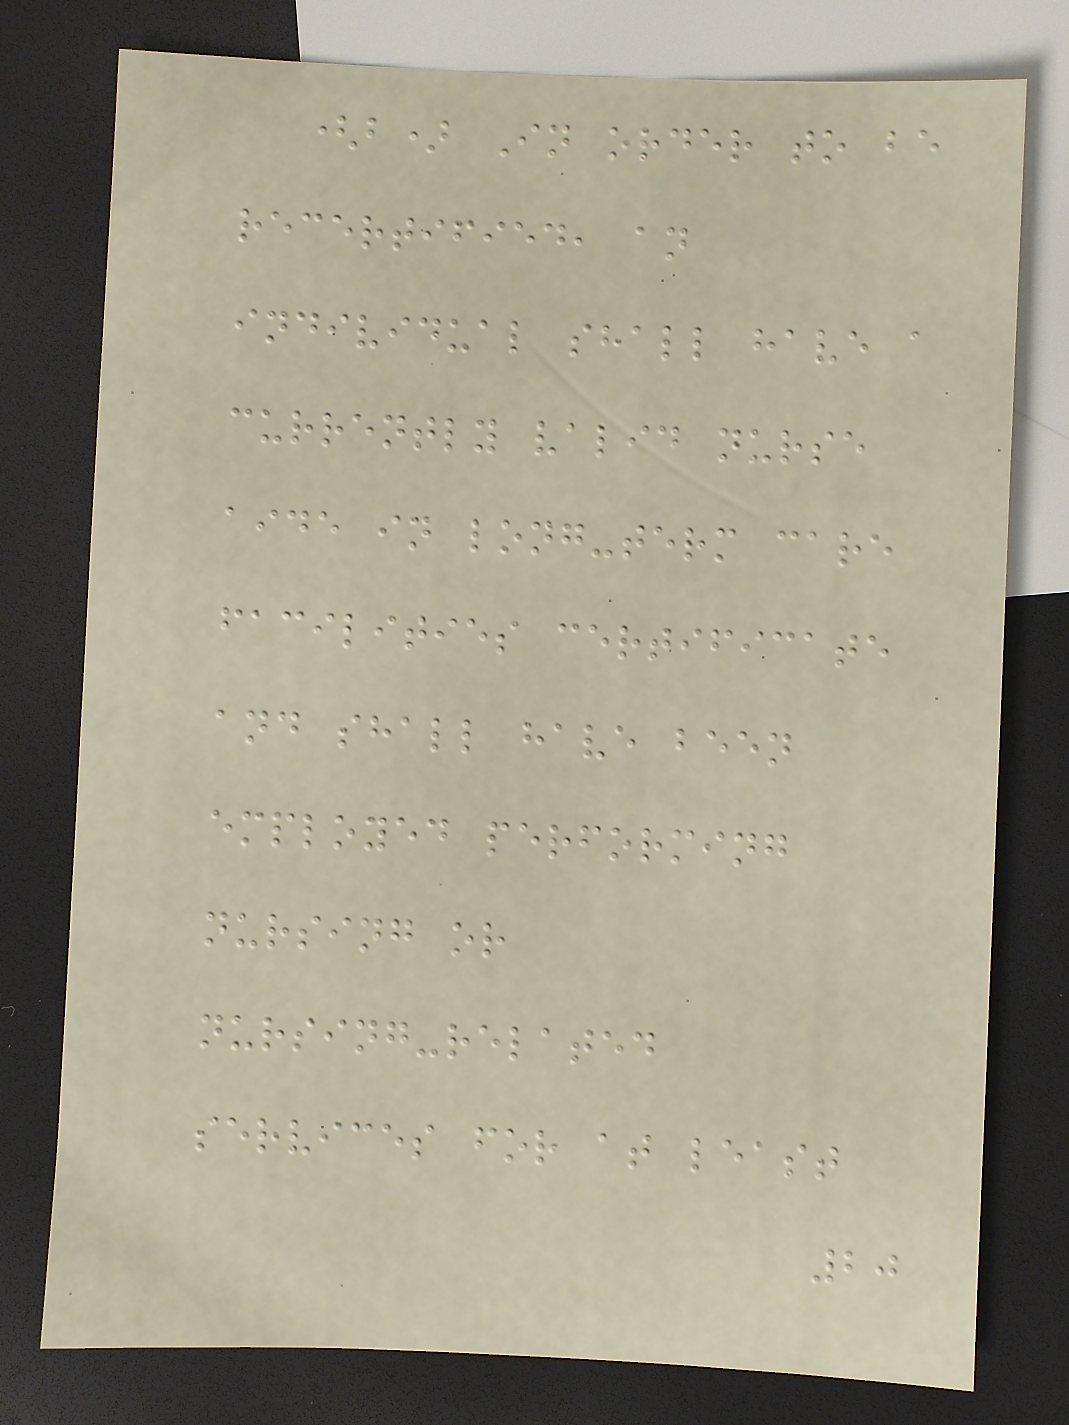(b) In order to be
recertified, an
individual shall have a
currently valid nurse
aide in long-term care
facilities certificate
and shall have been
employed performing
nursing or
nursing-related
services for at least
20
